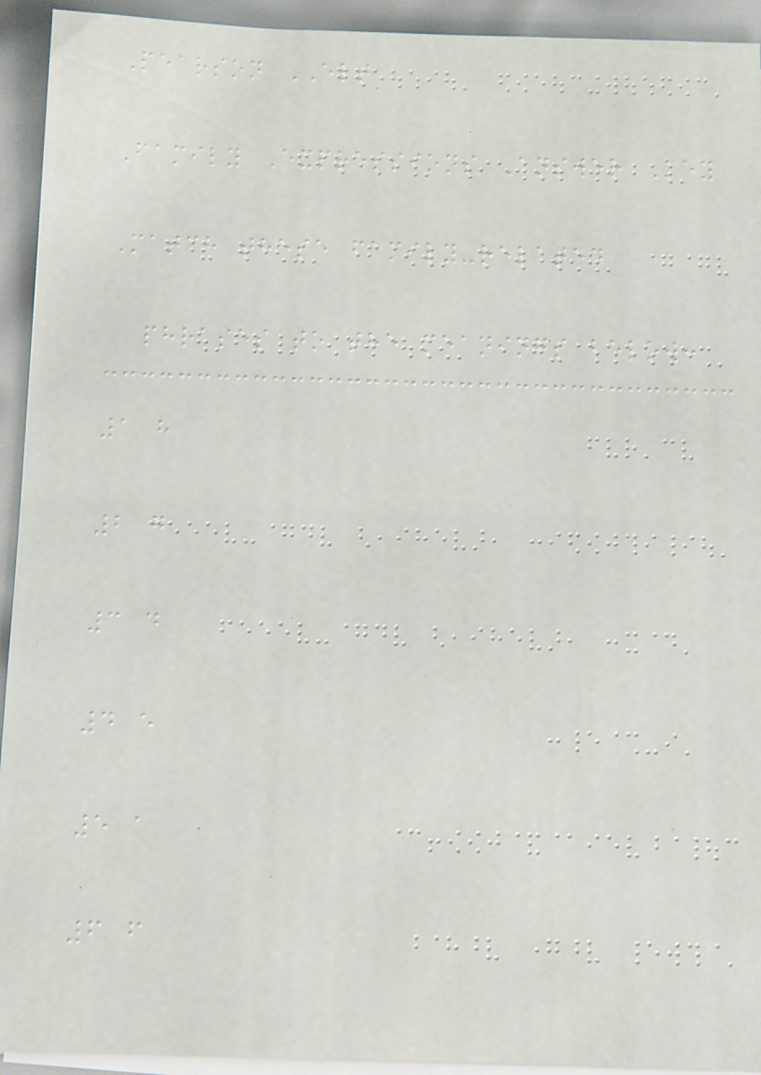Pearson ELT
Family Expressions Answer Key
Match these family-related
phrases to the meanings below:
1 h
2 g
3 d
4 e
5 a
6 f
